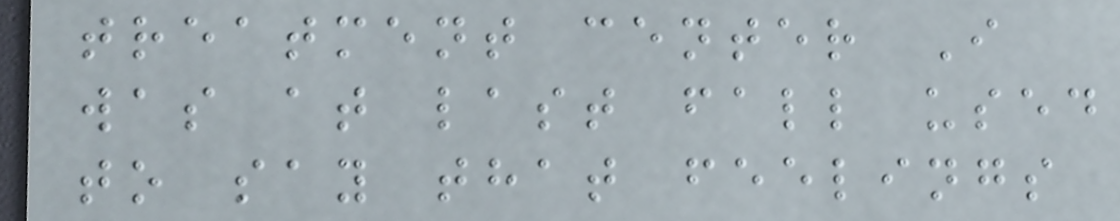treatment center I
was at last fall used
to say that feelings
